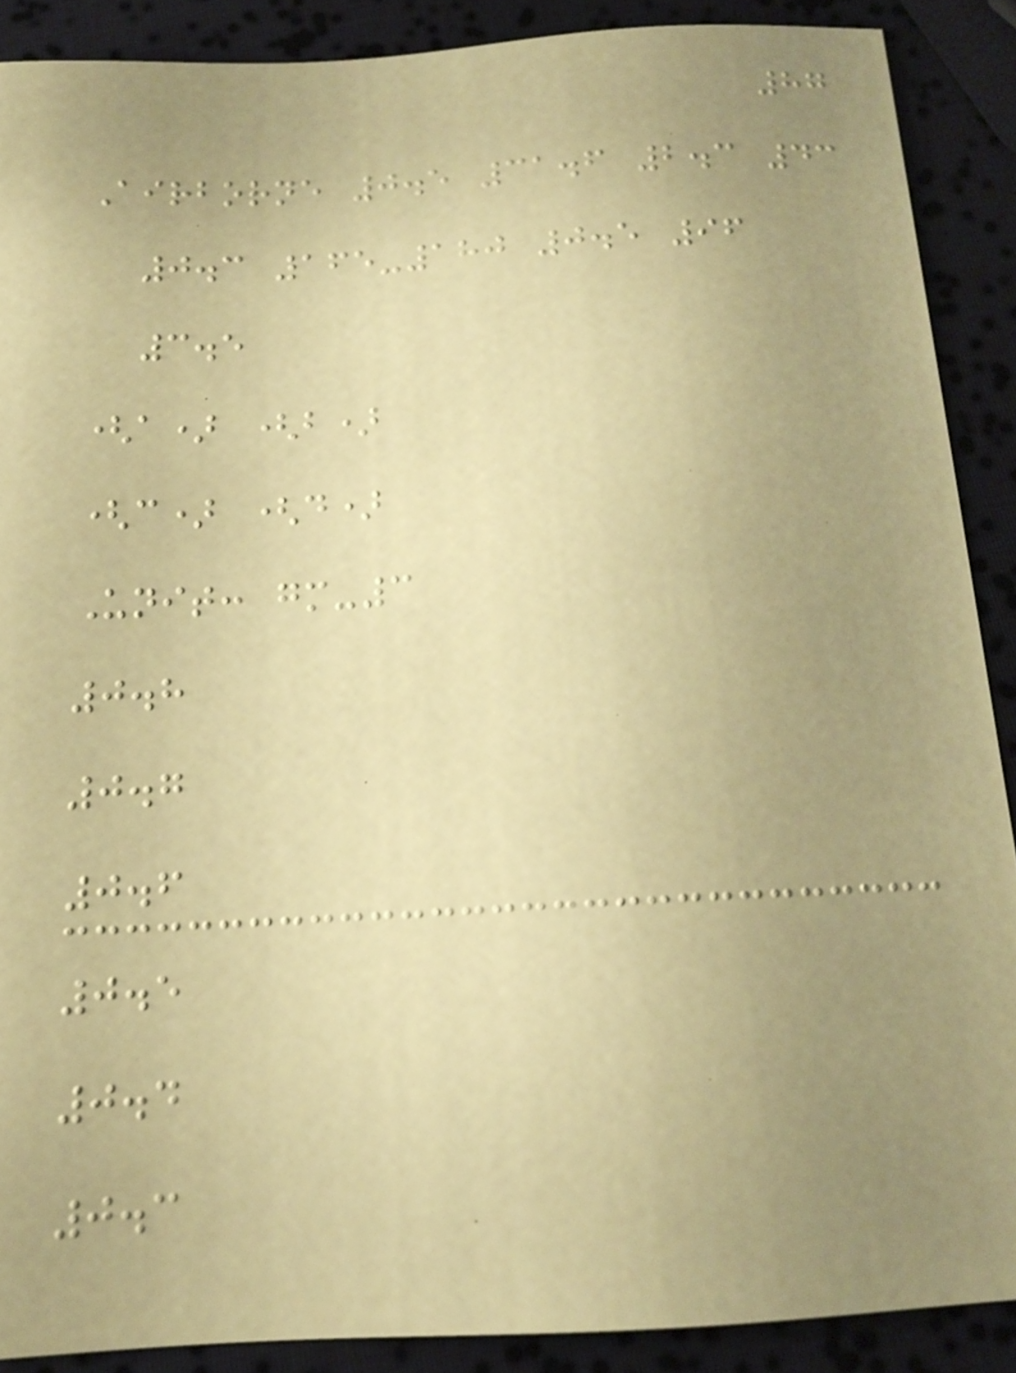87
Airborne 0.5 31.6 2.3 43
0.3 165-180 0.5 96
3.5
(a) (b)
(c) (d)
Unit: gm-3
0.8
0.7
0.6
0.5
0.4
0.3
